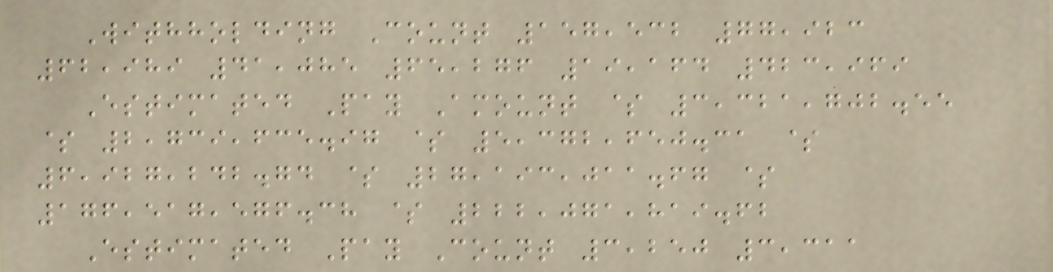Withholding Count 157,532 77,923
62,989 41,085 65,276 19,164 423,969
Estimated Pay Amount $ 3,321,702.55
$ 2,739,635.97 $ 5,372,650.31 $
6,927,242.74 $ 27,193,011.67 $
176,517,576.38 $ 222,071,819.62
Estimated Pay Count 3,250 3,311
